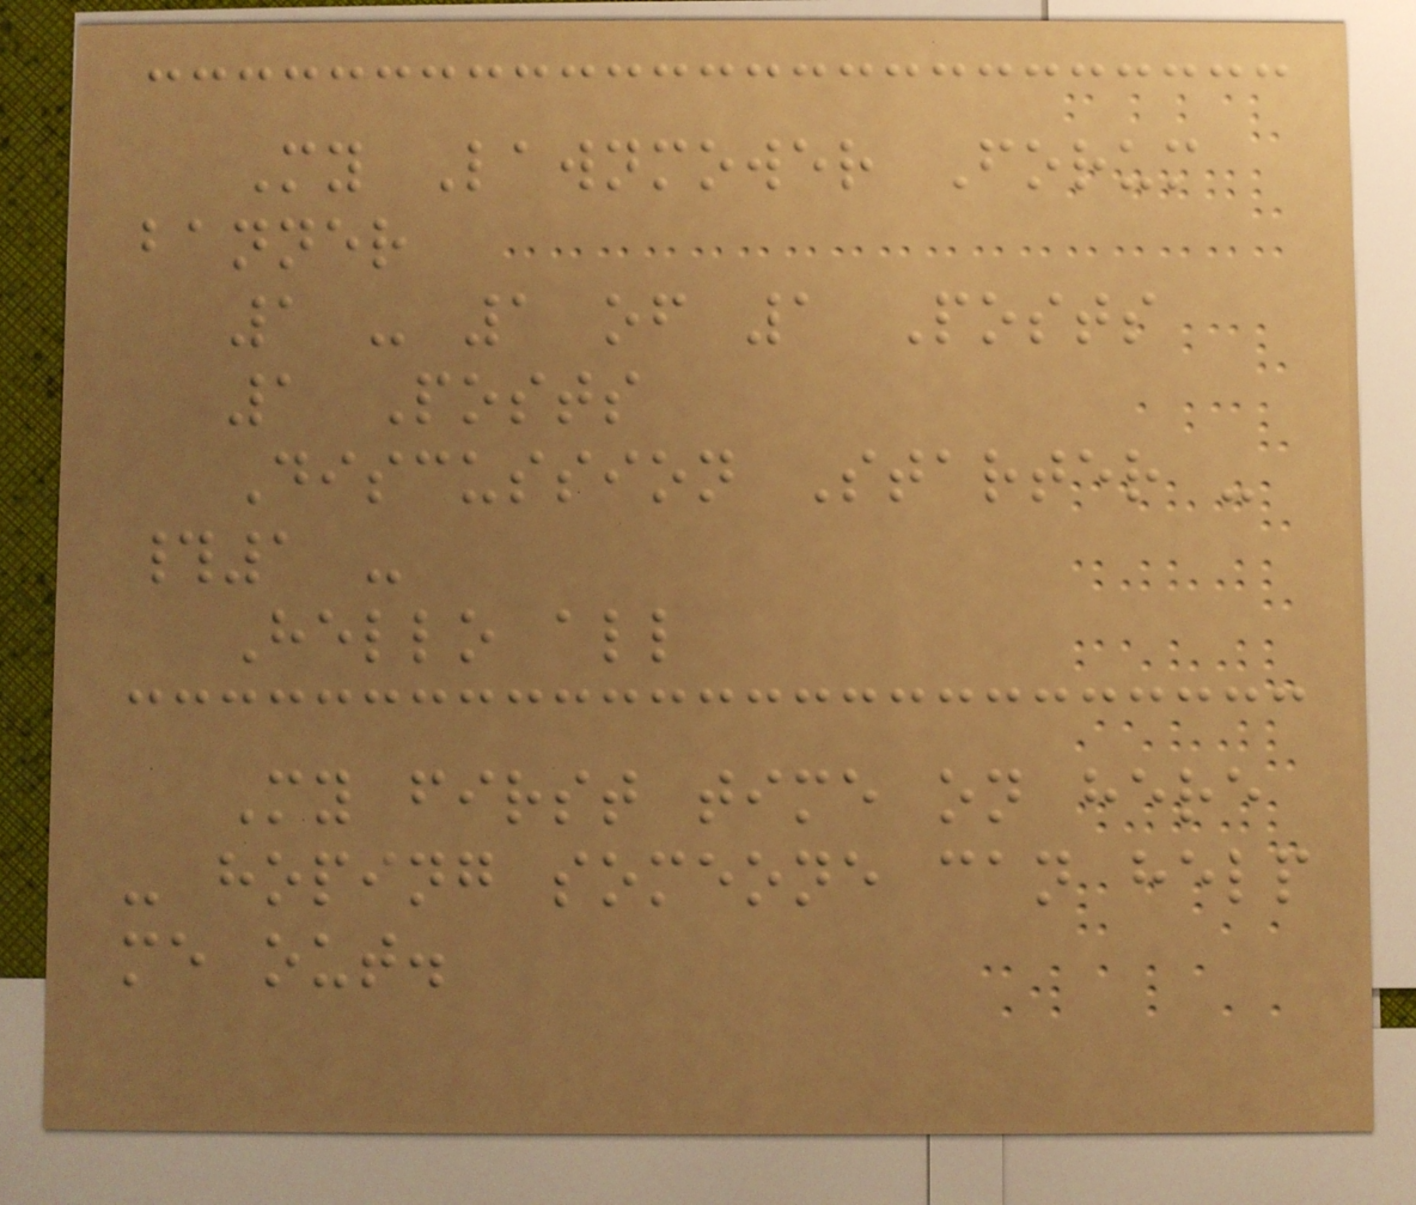My Lawnmower Forum
banner
1 - 1 of 1 Posts
1 Posts
Discussion Starter -
#1 -
Hello all
My first time on here
- hoping someone can help
me out.
